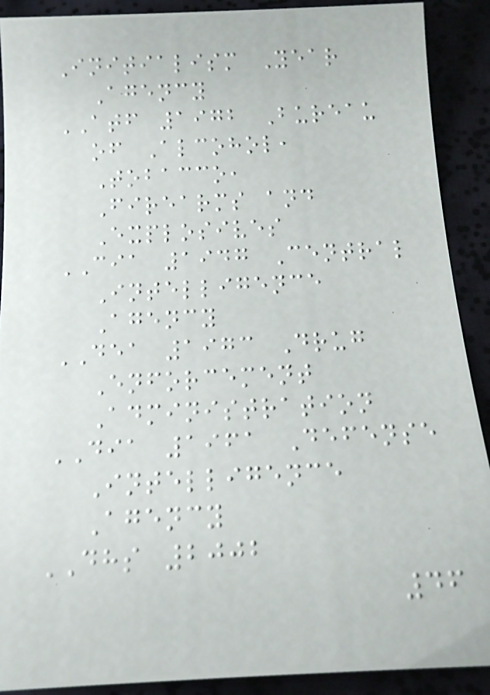Initialism Year
Agency
ATF 1972 Bureau
of Alcohol,
Tobacco,
Firearms and
Explosives
CIA 1947 Central
Intelligence
Agency
DEA 1973 Drug
Enforcement
Administration
DIA 1961 Defense
Intelligence
Agency
DHS 2002
46
